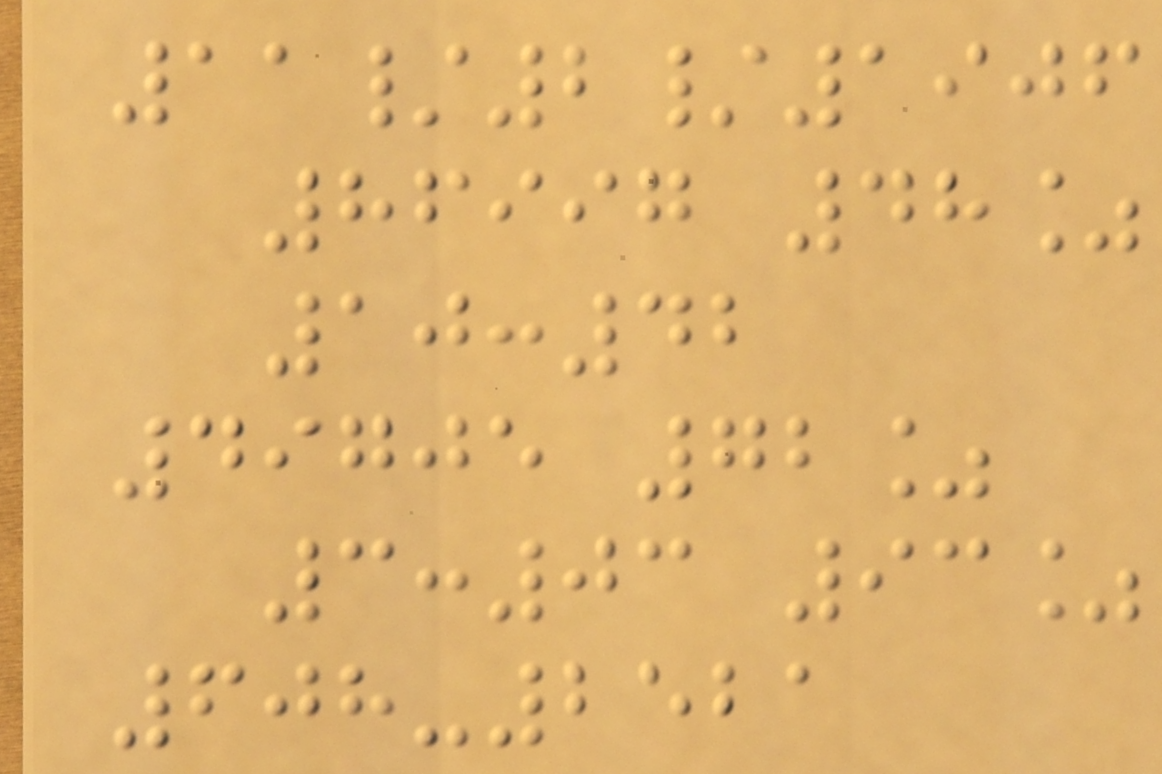11/2/1906
86997 48%
10:42
49705 72%
3:03 93%
608-2521
